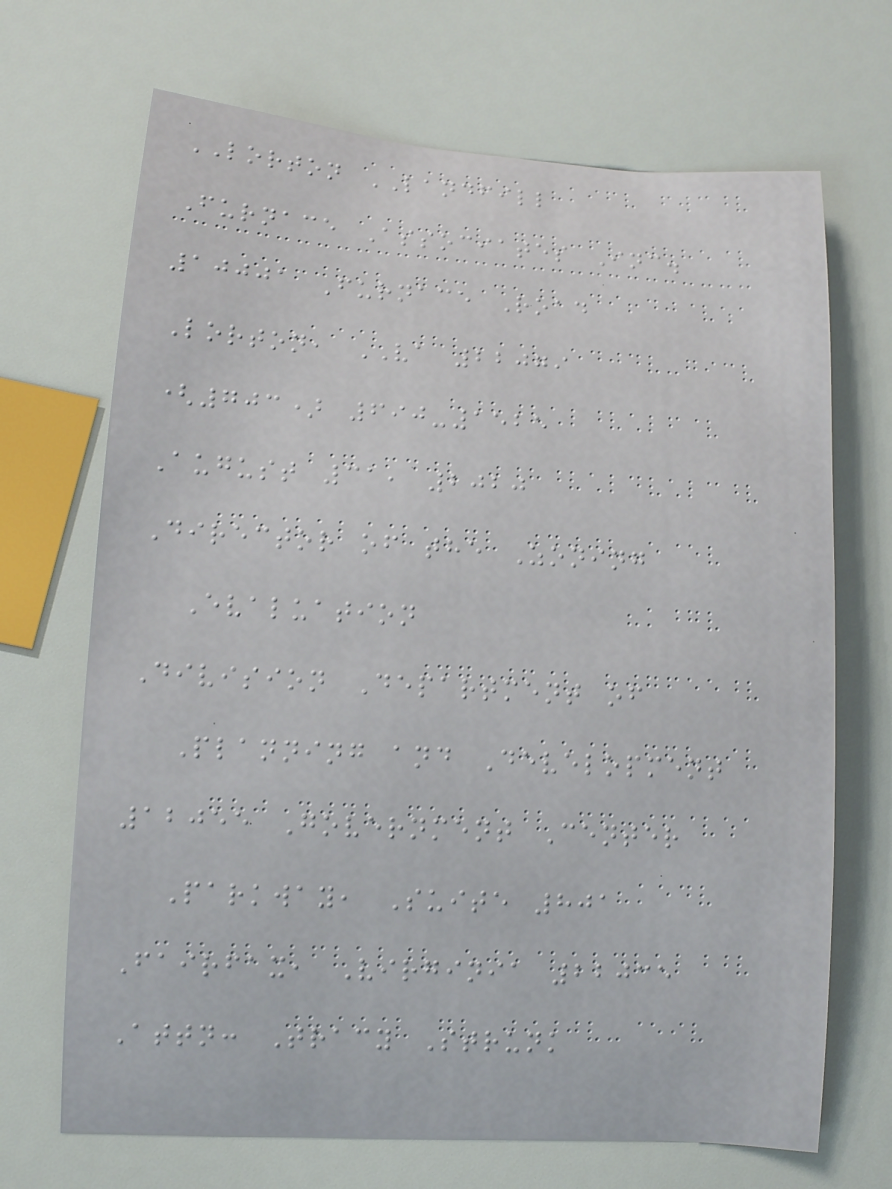LORTON LANDFILL
Furnace Associates Inc.
10001 Furnace Road
Lorton, VA 22079
(703) 690-1525
August 31, 2020
Director of the Zoning
Evaluation
Division Department of
Planning and Development
12055 Government Center
Parkway, Suite 801
Fairfax, Virginia 22035
Attn: Tracy Strunk
